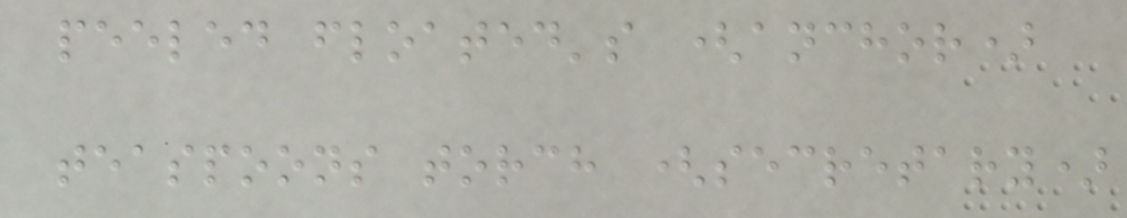peeled floated's (anchor)
teaspoons torch (secretary)
